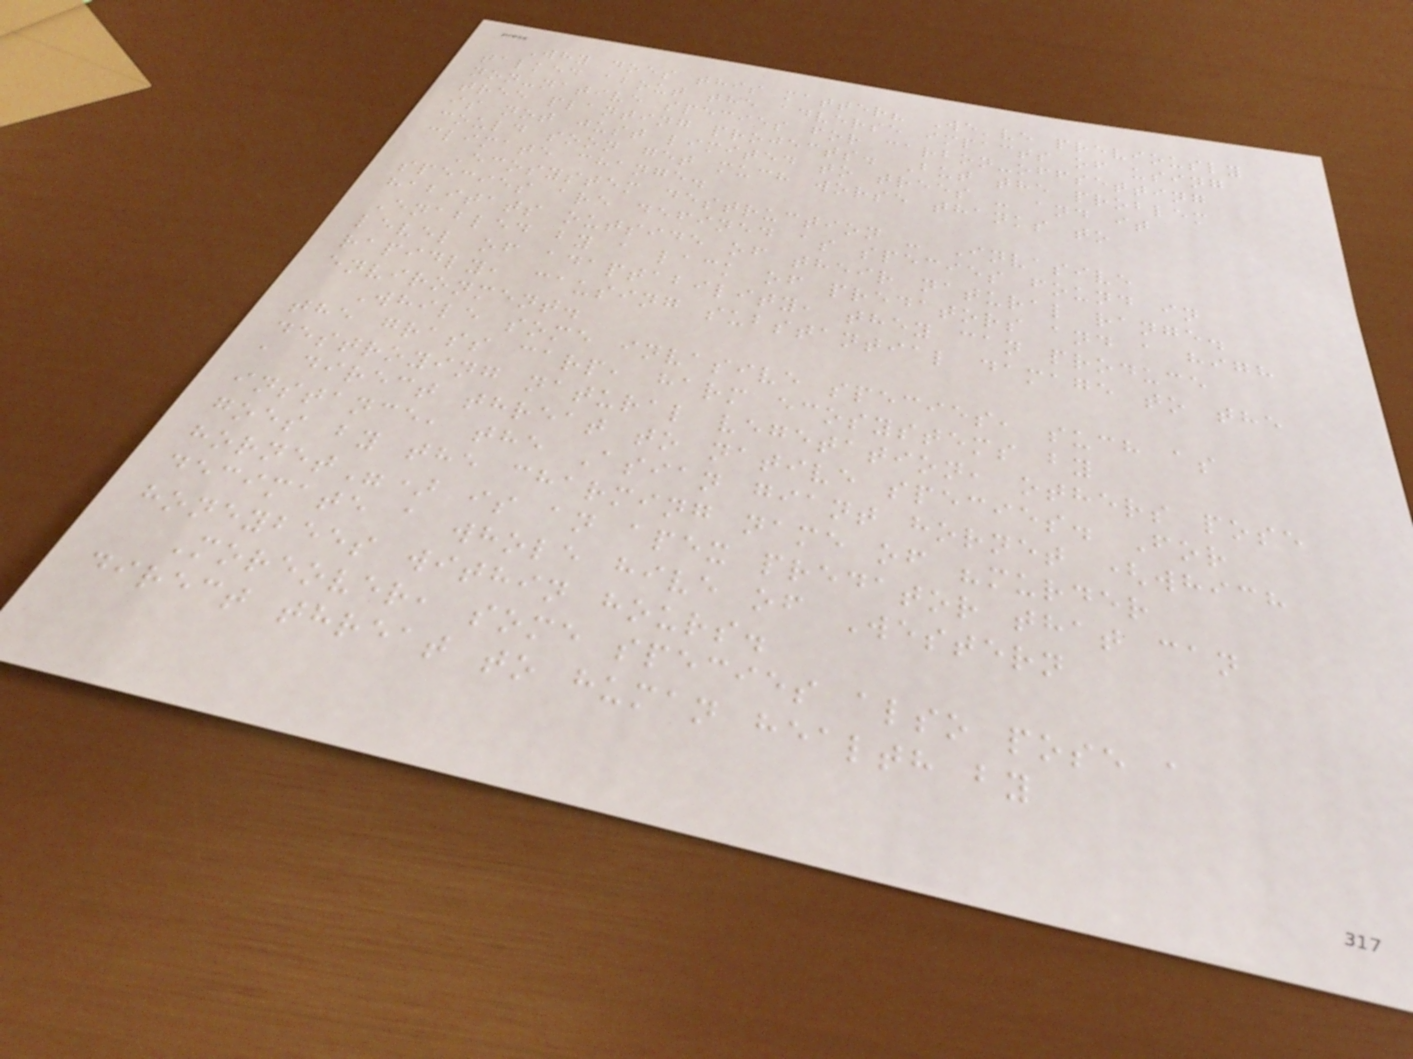Why does this matter? We've previously
talked about the adverse impacts of using
non-native species for carbon-offsetting
tree planting projects. But the problem
is not just limited to trees - and it
could soon get much worse thanks to
climate change.
Ecosystem destruction - Invasive
species are defined as species found in
habitats outside of their natural range.
Enabled by a lack of predators and a high
level of adaptability, they can produce
rapidly, causing substantial damage to the
environment.
While some invasive species, such as
the grass carp, harm ecosystems by
destroying natural vegetation, others pose
a direct threat to native species. For
instance, the Asian giant hornet (which
goes by the charming name of "murder
hornet") is an apex predator that can
decimate a whole hive of Western
honeybees within hours.
Moreover, some species also pose a
direct threat to human health by
